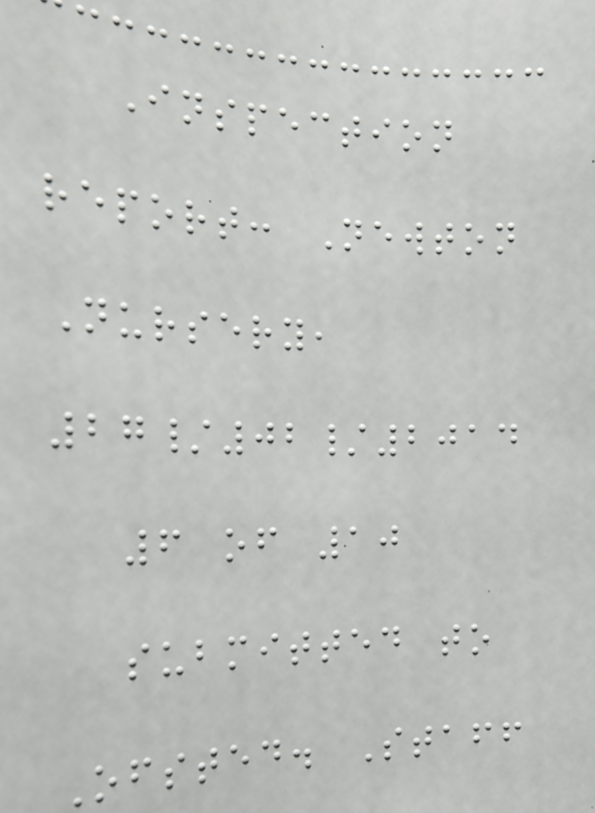Inspection
report: Newton
Nursery,
27/02/2014
6 of 10
submitted to
Ofsted. Staff
